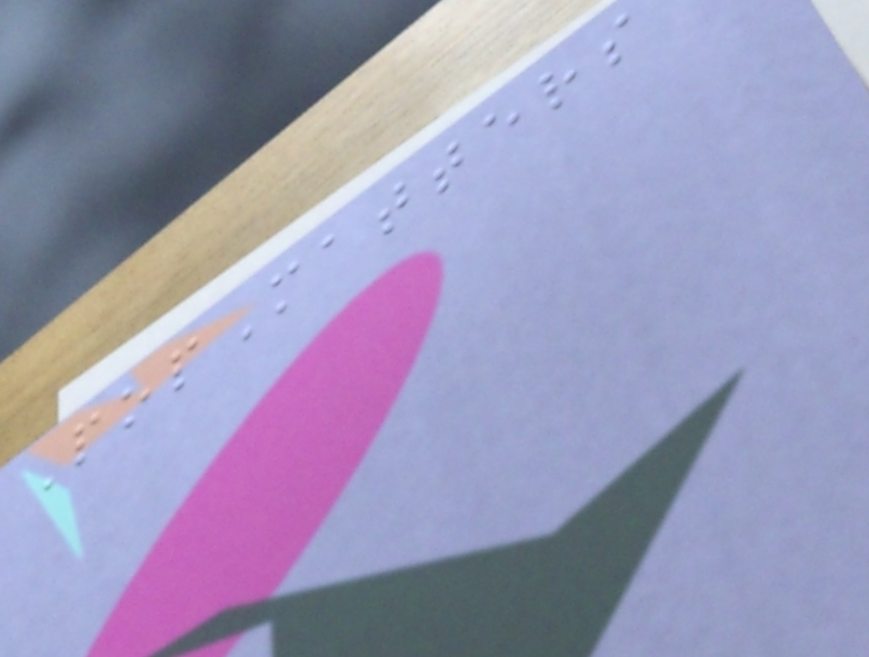PopMatters
